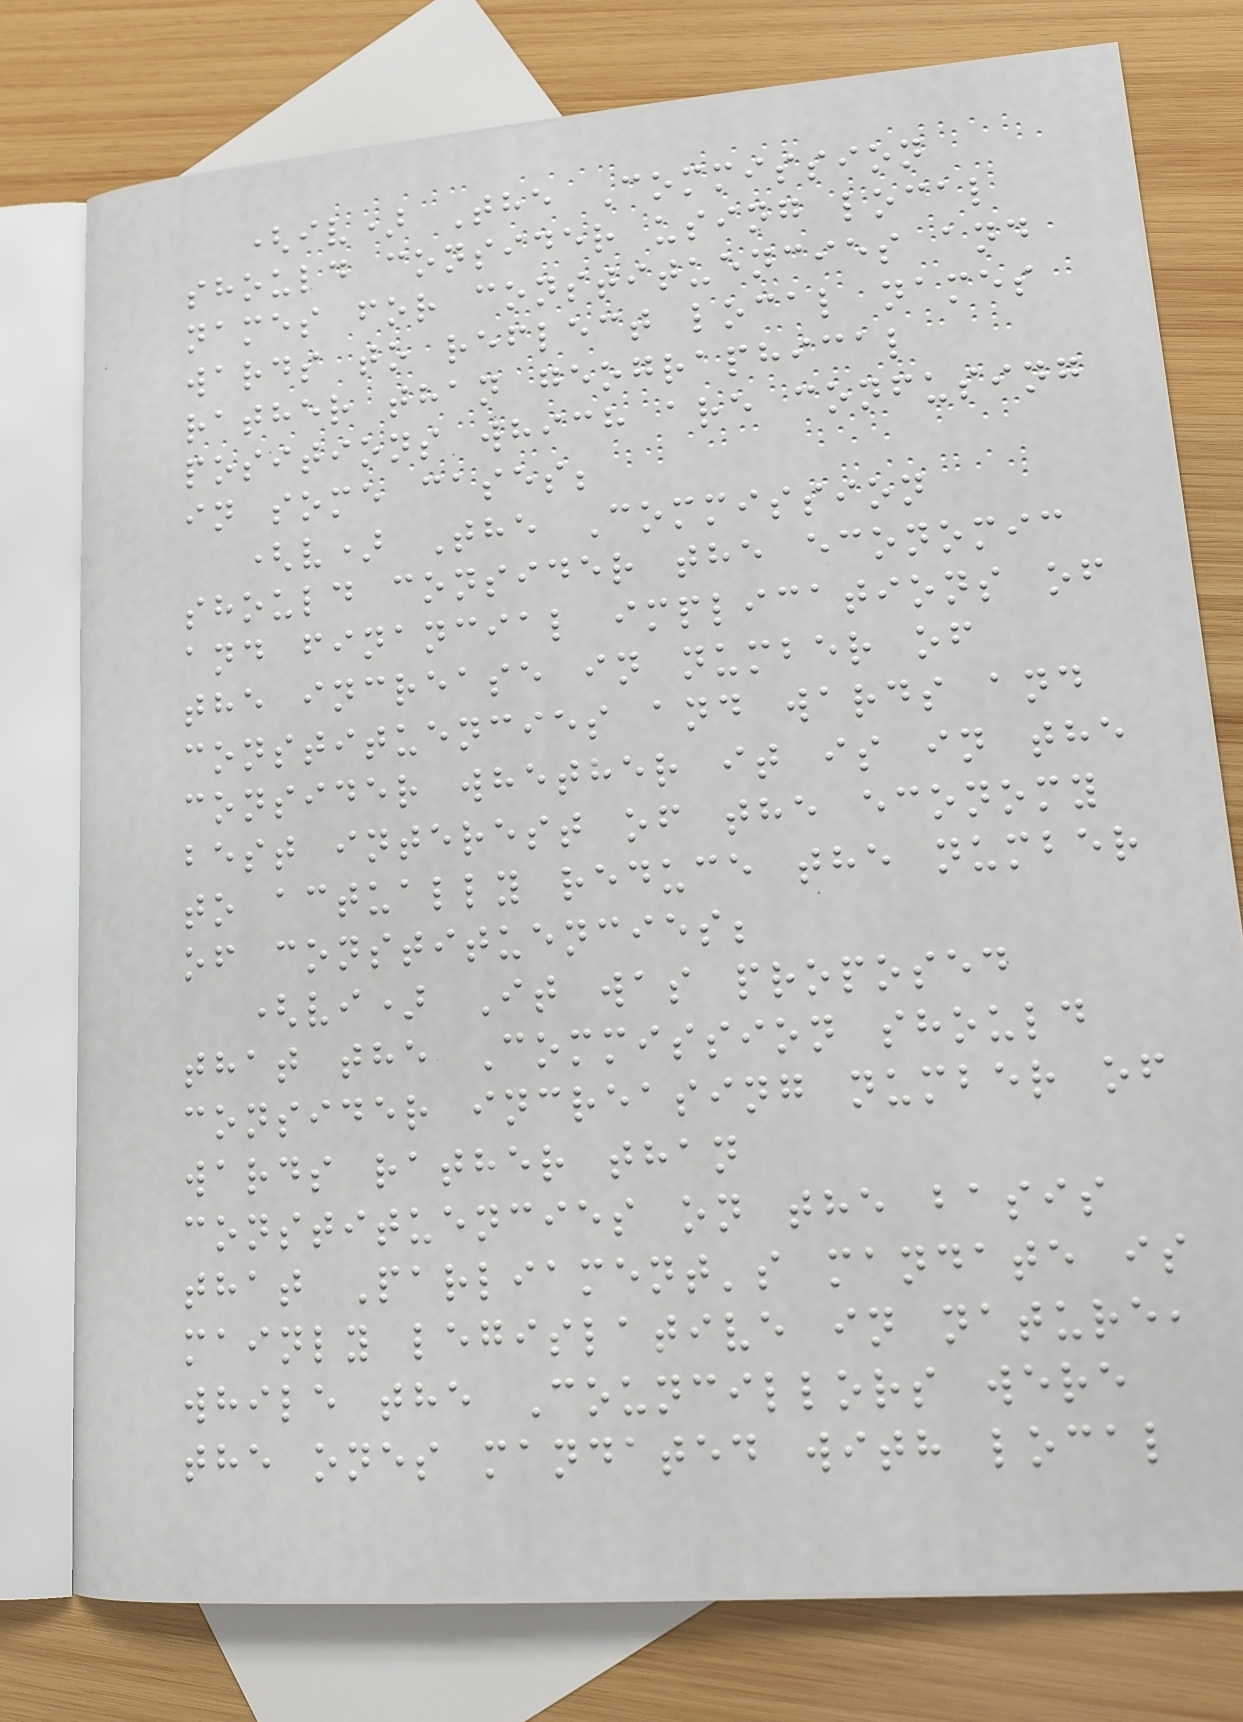(iv) The Commission
should consider using local
names for constituencies and
wards to reflect local names
rather than geographical
positions which are confusing
in some cases;
(v) The Commission
should consider the economic
and financial implications of
the increase in number of
constituencies and wards and
consider whether it is in the
best interest of the economy
to actually reduce the number
of constituencies;
(vi) It was proposed
that the Commission should
consider increasing number of
wards rather than
constituencies on the basis
that Parliament's mandate is
mainly legislative in nature,
while the Councillors were
the ones mandated with local
